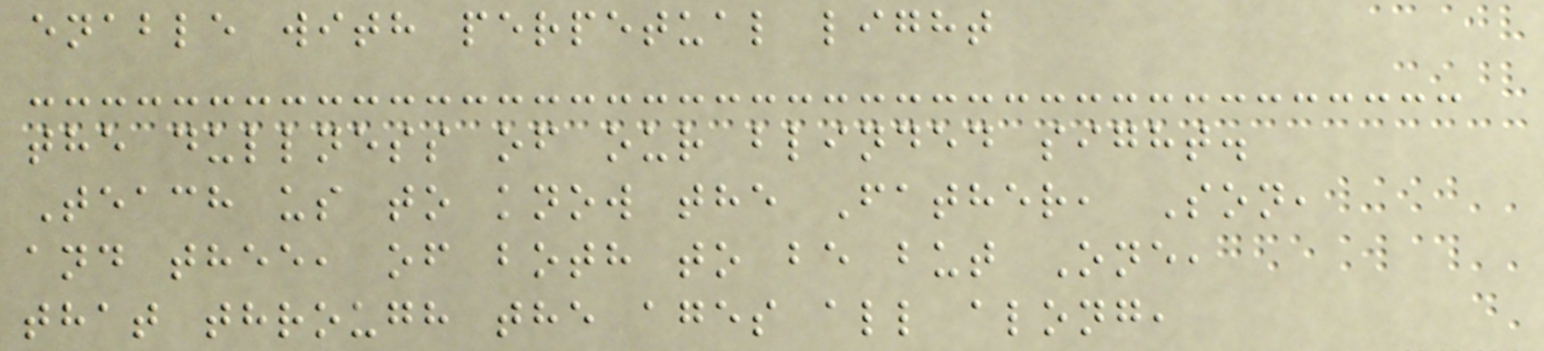enable with perpetual light
the dullness of our blinded sight.
Teach us to know the Father, Son,
and thee, of both to be but One,
that through the ages all along,
